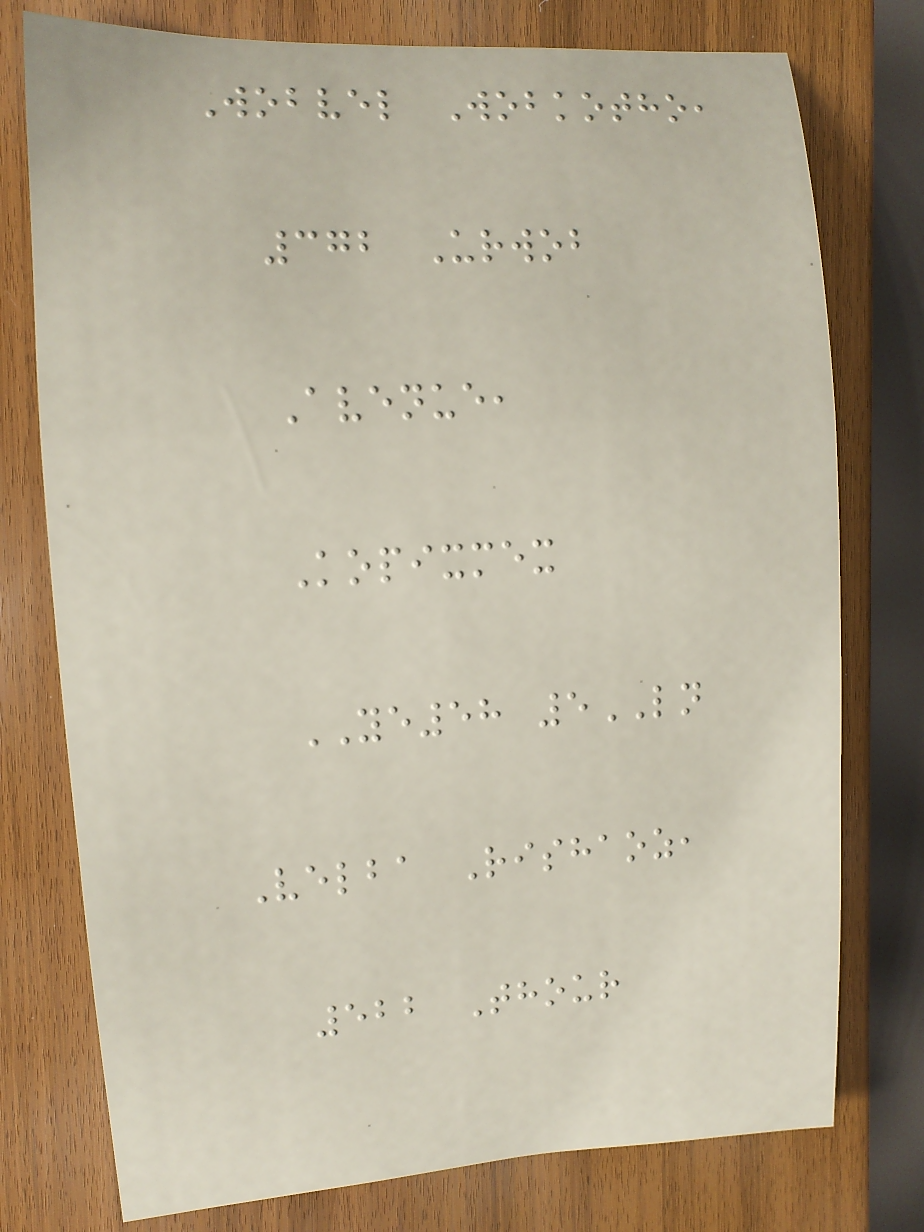Wobvel Wobkotho,
372 Urwob
Avenue,
Kopixmex
YE58 5LN
Velba Rishaoz,
522 Thour
